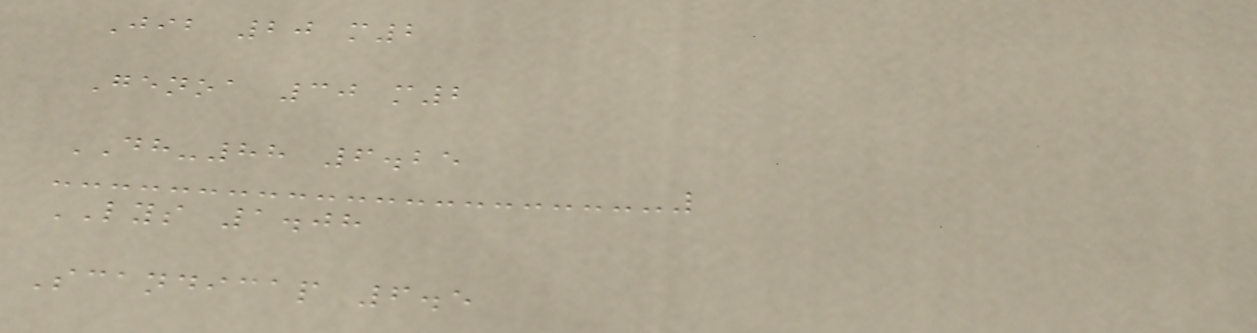Jib 20 m2
Genoa 30 m2
DH-88 6.25
LYS 1.08
Scandicap 6.5
